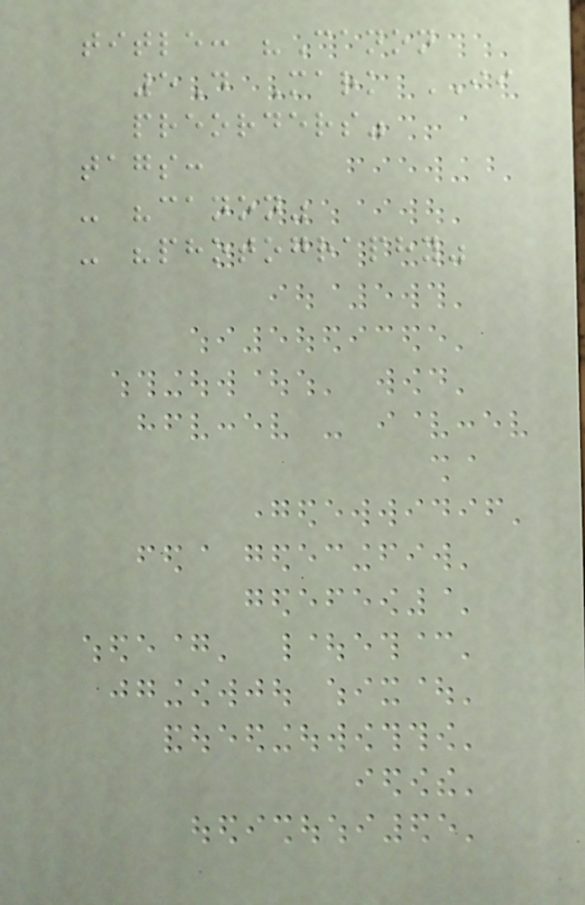title: "Canon
5D Mark II
preorders"
tags:
- "canon"
- "photography"
